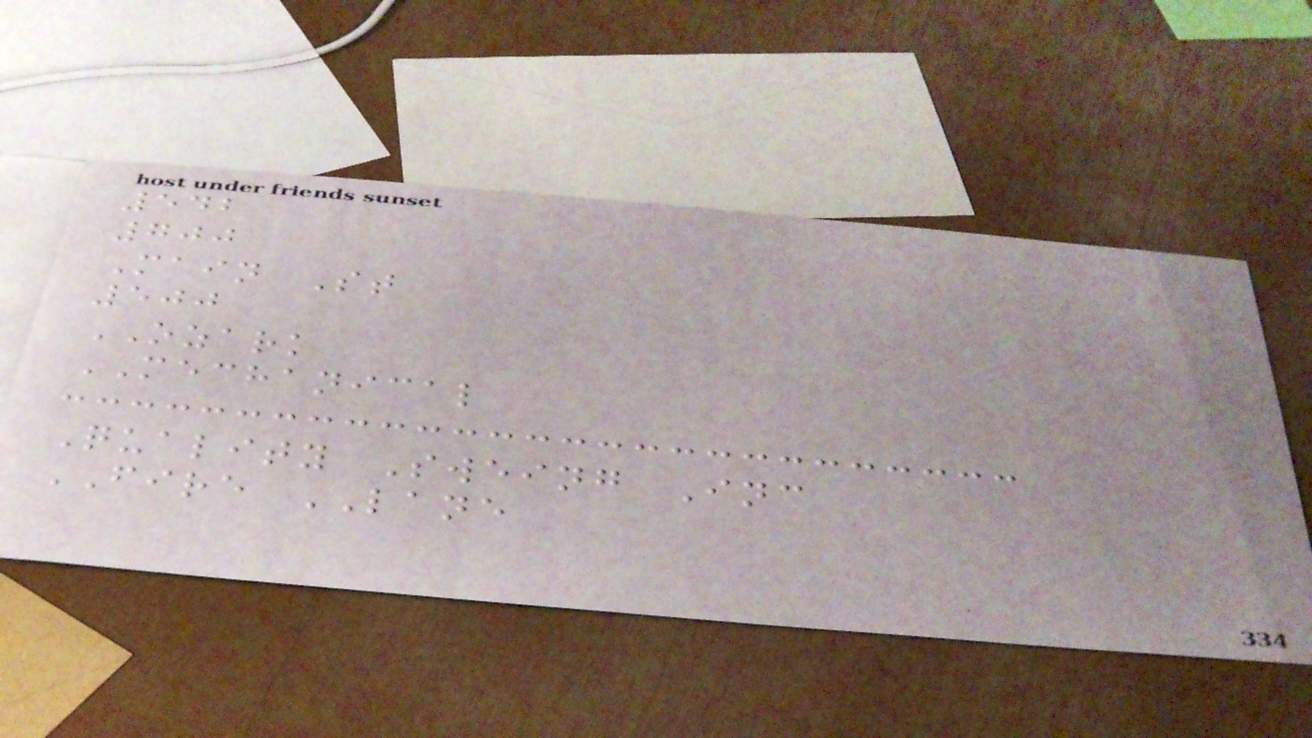542
700
Main St
500
OZARK
MECHANICAL
Quality Sweing Inc
FIRE LANE
